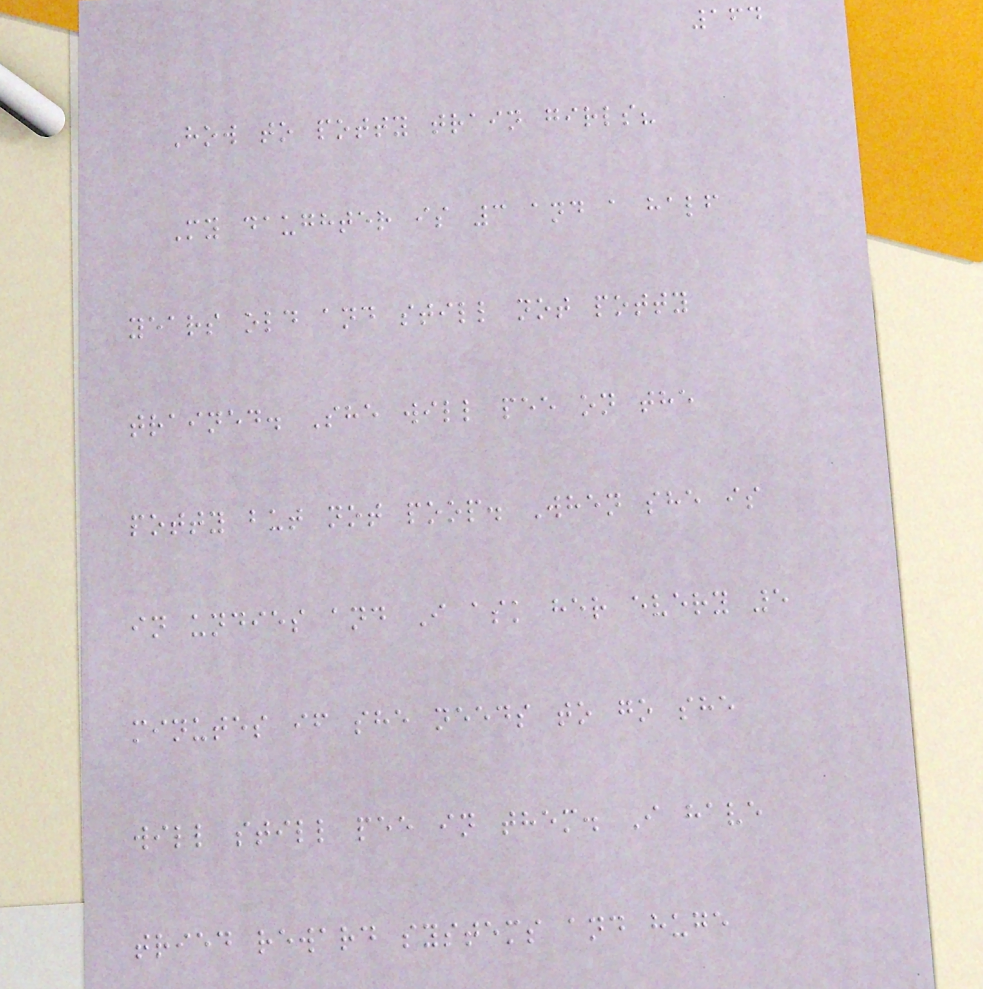164
How to potty train girls?
My daughter is 3 and a half
years old and still not potty
trained. She will pee on the
potty but not poop. When she is
in undies and I ask her every 5
minutes if she needs to go she
will still pee in them. I have
tried reward systems and huge
